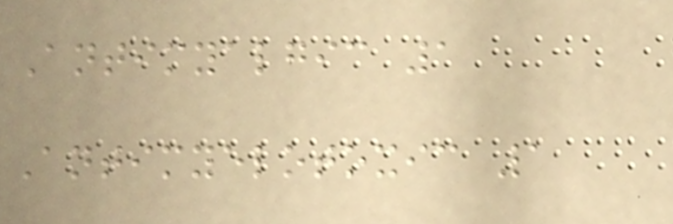Antimyalgic 1
Antimyelotoxic 1
